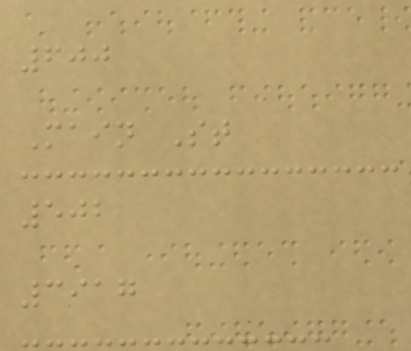600
Main St
502
3917
